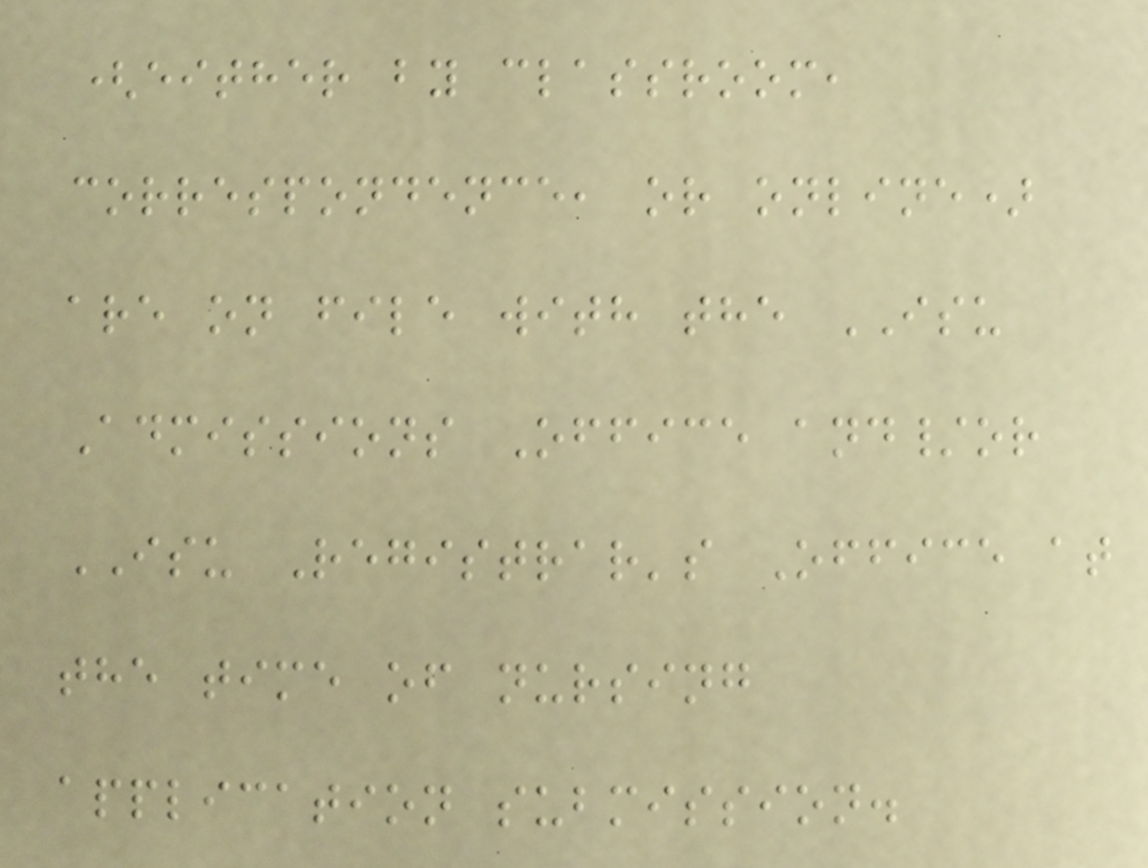(either by classroom,
correspondence, or online)
are on file with the ISU
Admissions Office and/or
ISU Registrar's Office at
the time of nursing
application submission.
